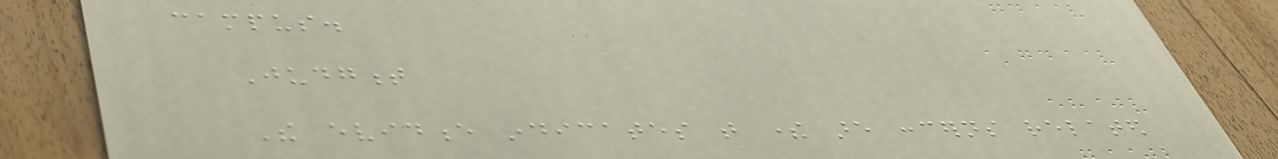campus.
Judgment
The evidence indicates that there are concerns related
